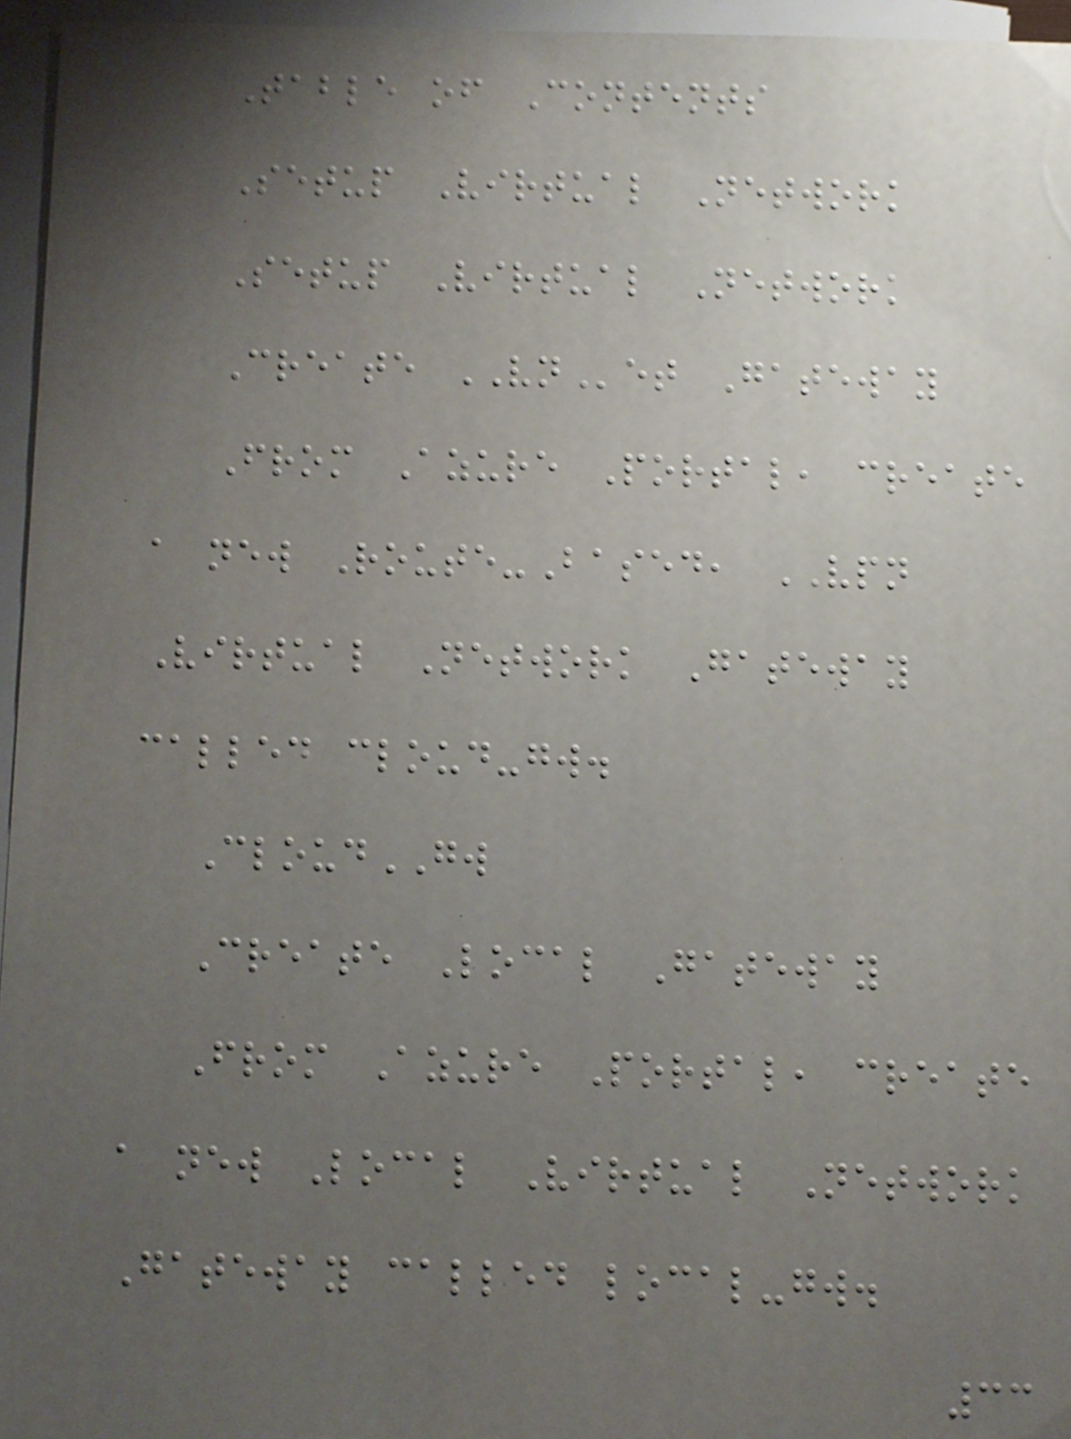Table of Contents
Setup Virtual Network
Setup Virtual Network
Create VNet Gateway
From Azure Portal, create
a new Route-Based, VPN
Virtual Network Gateway
called cloud-gw.
CloudGW
Create Local Gateway
From Azure Portal, create
a new Local Virtual Network
Gateway called local-gw.
33
